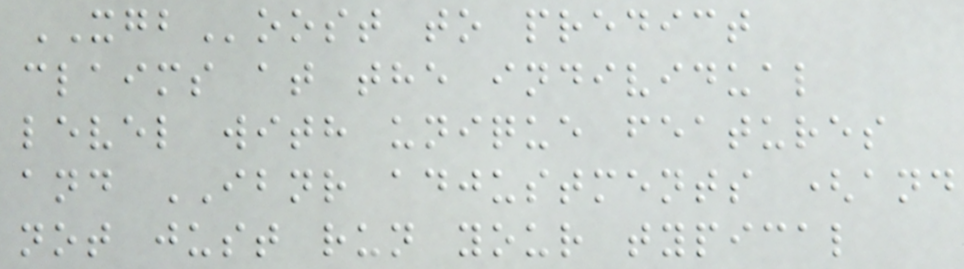XGBoost to predict
claims at the individual
level with unique features
and IBNR adjustments (and
not just run your typical
